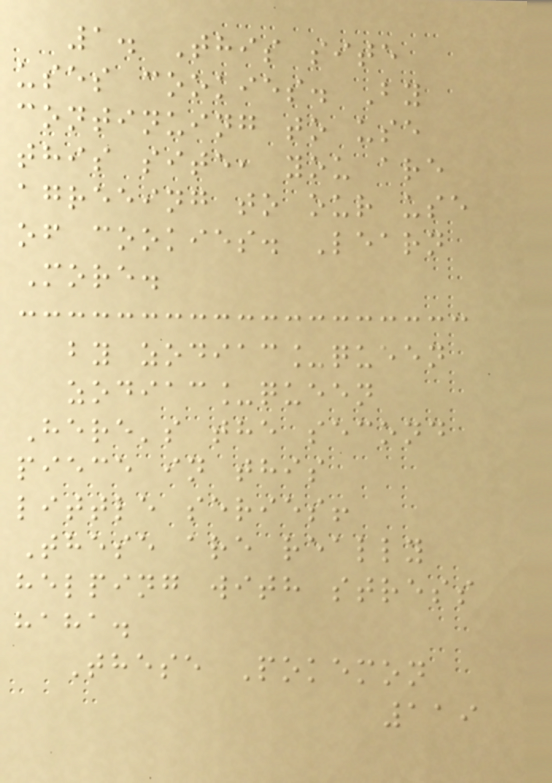1. This site
uses cookies. By
continuing to use
this site, you are
agreeing to our use
of cookies. Learn
More.
by zodiac_queen
zodiac_queen
Here's the second
piece in this
little series!
These are really
helping with stress
haha.
These Pokemon
119
